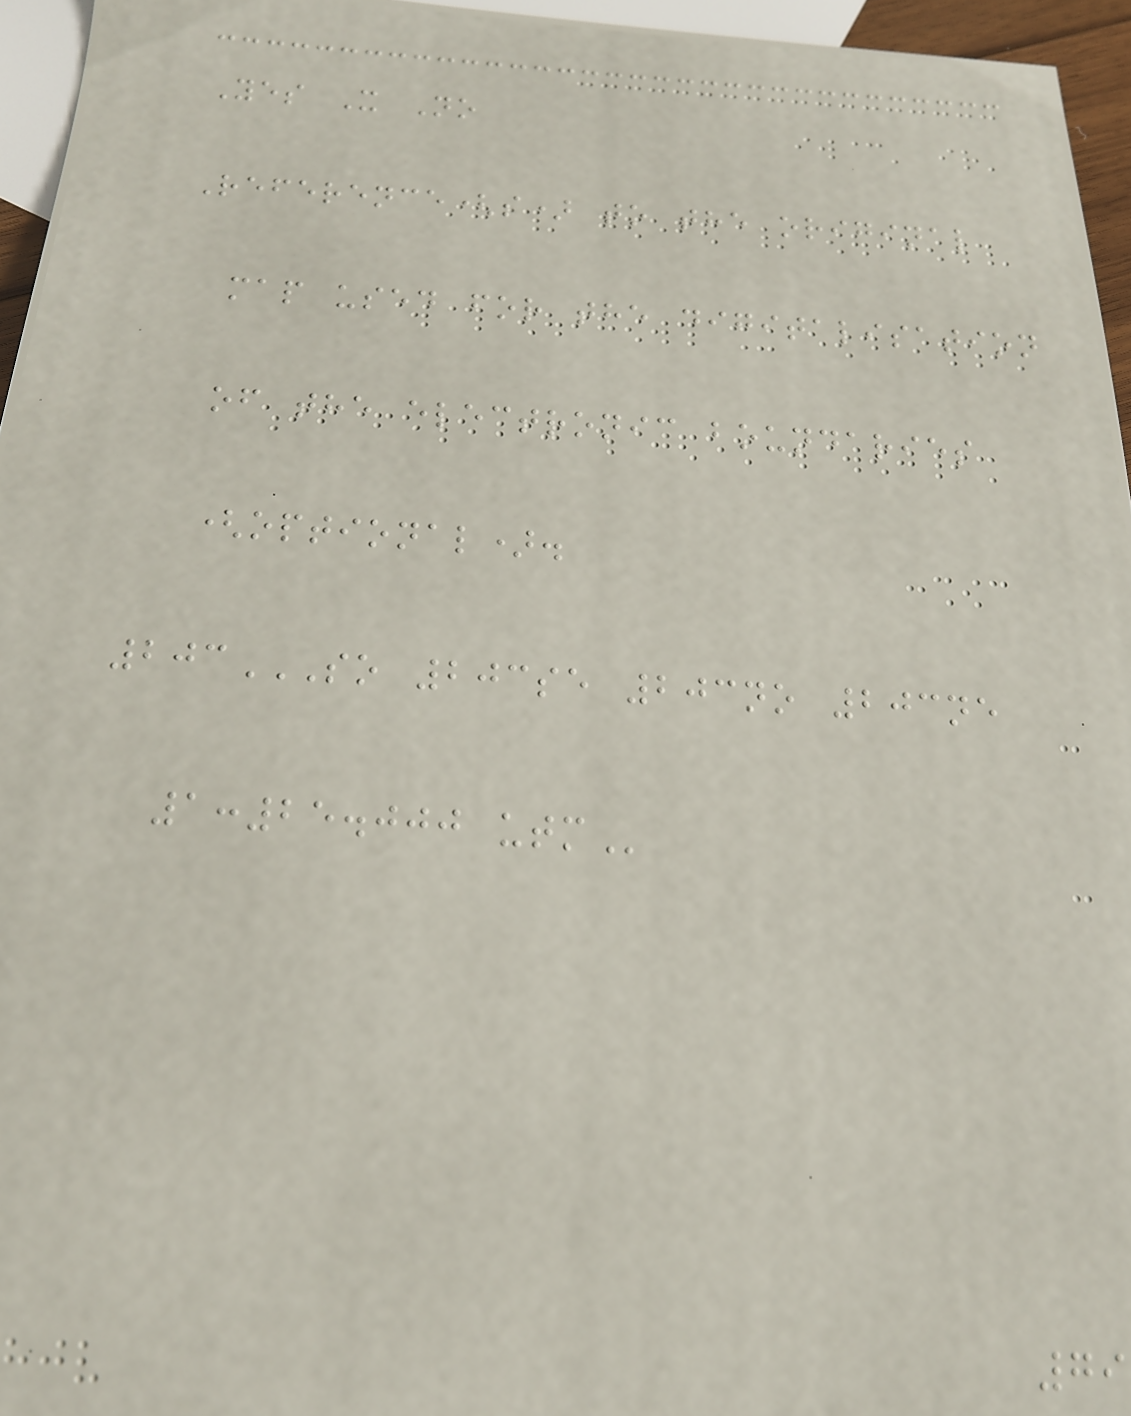Yes X No
Reference(s) to the original
map used for the digitalisation
of the electronic boundaries
(optional).
203SO 203SE 203NO 203NE
1:25.000 UTM
79
